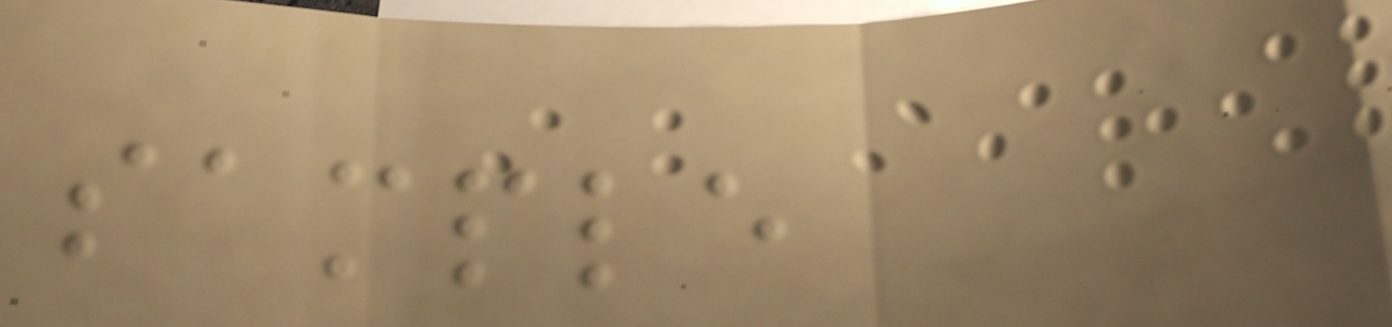sample
